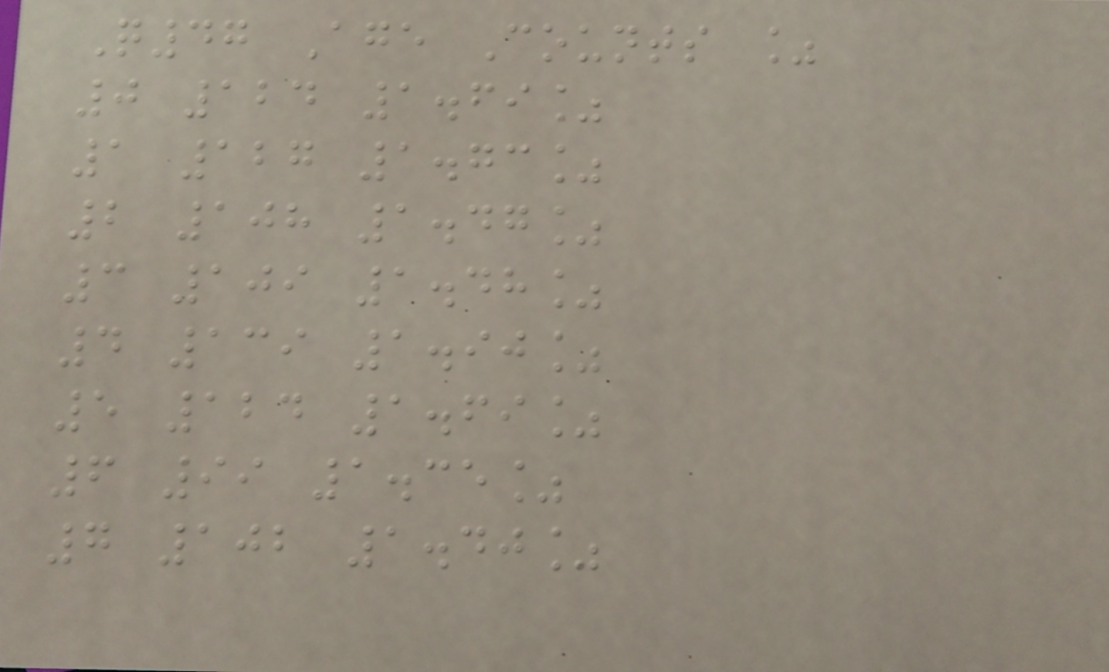Q47 Age Counts %
0 124 1.69%
1 127 1.73%
2 108 1.47%
3 109 1.48%
4 139 1.90%
5 124 1.69%
6 99 1.35%
7 102 1.40%
